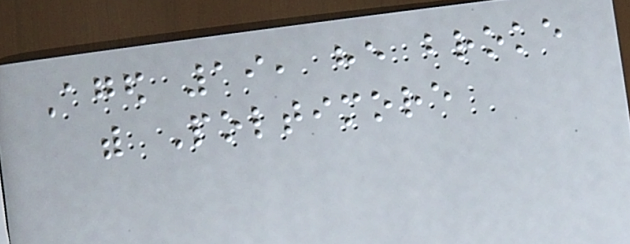Aged 19, he broke
with Poltimore
